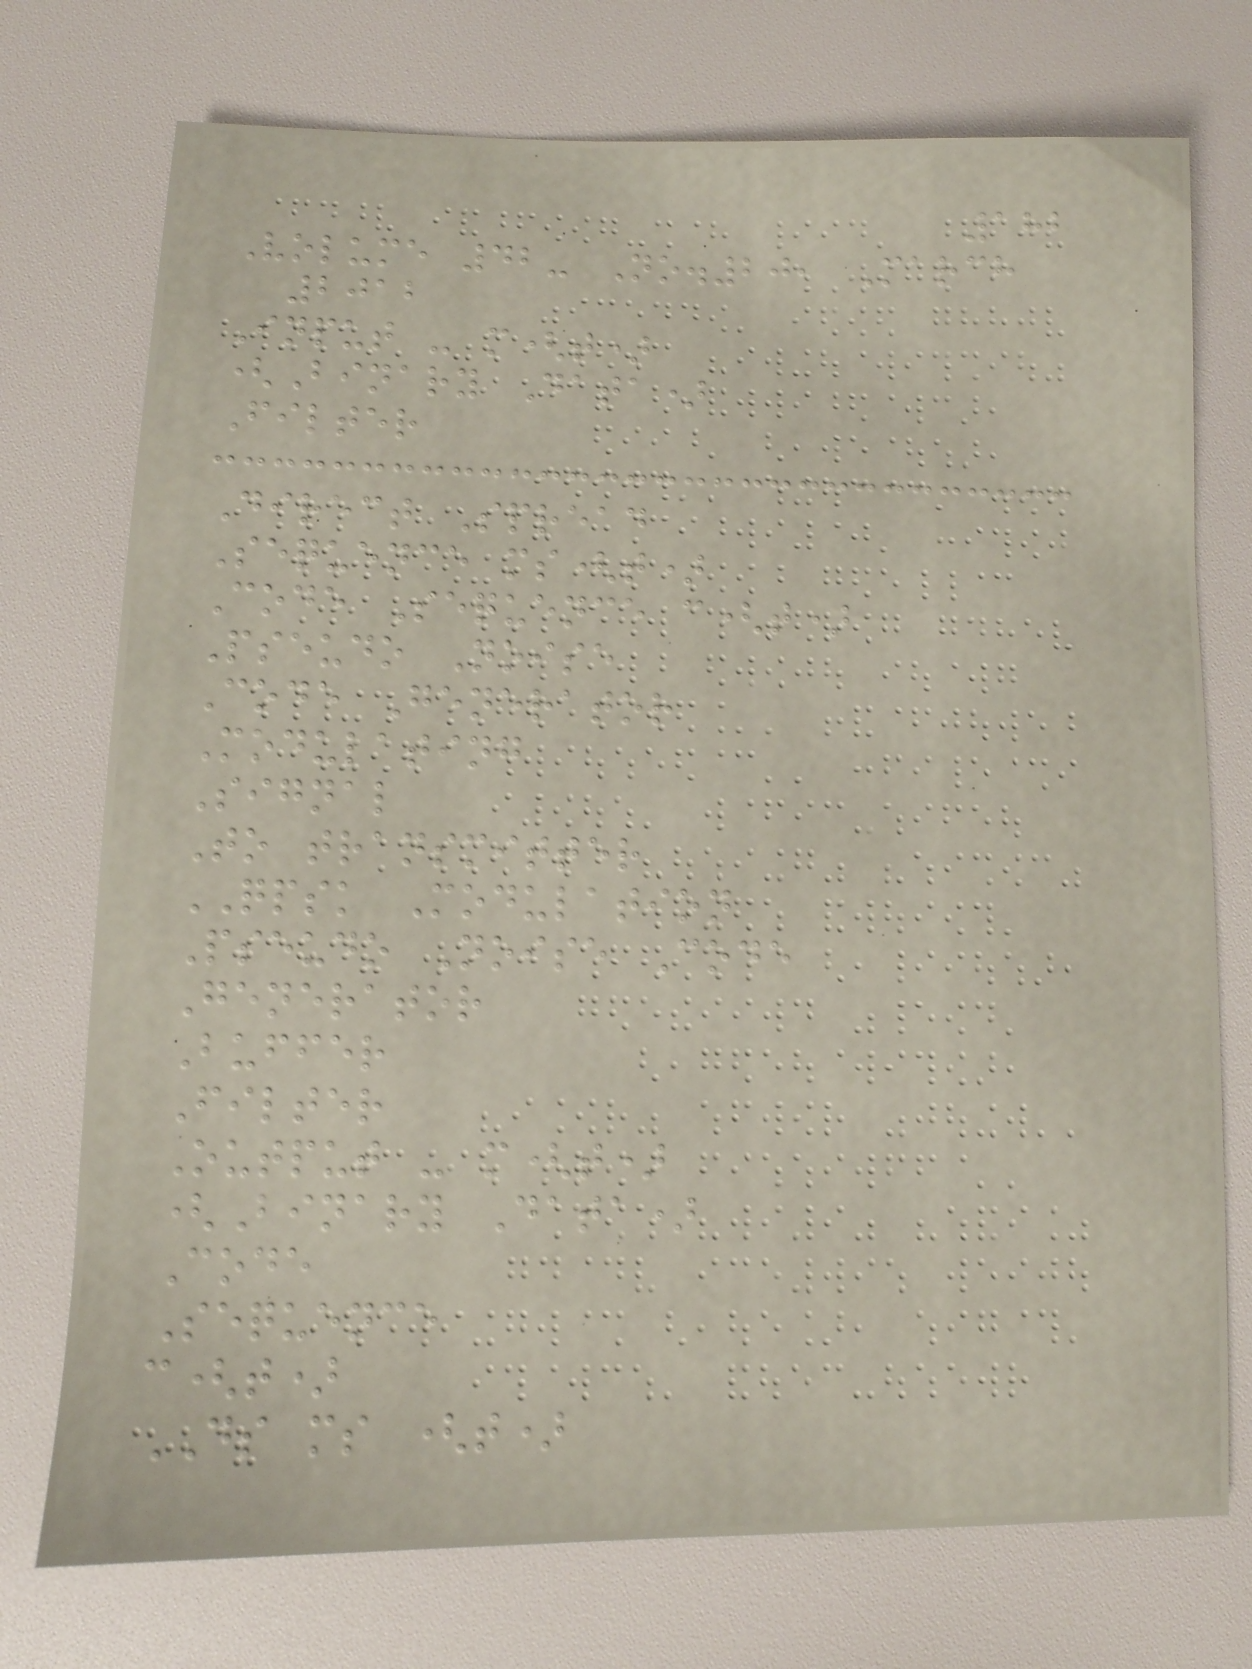182
Volume 42- No.20, March
2012
Input - m(t)
(Binary Data)
Filter
Direct Spread
Sequence ms(t)
Code Sequence c(t)
Pseudo Noise
Code Generator
Modulating
Signal
To transmitter
QPSK Modulation
Pseudo Noise Code
Generator
Buffer
Filter
Output - m(t)
(Binary Data)
Code
Sequence
c(t)
DS ms (t)
